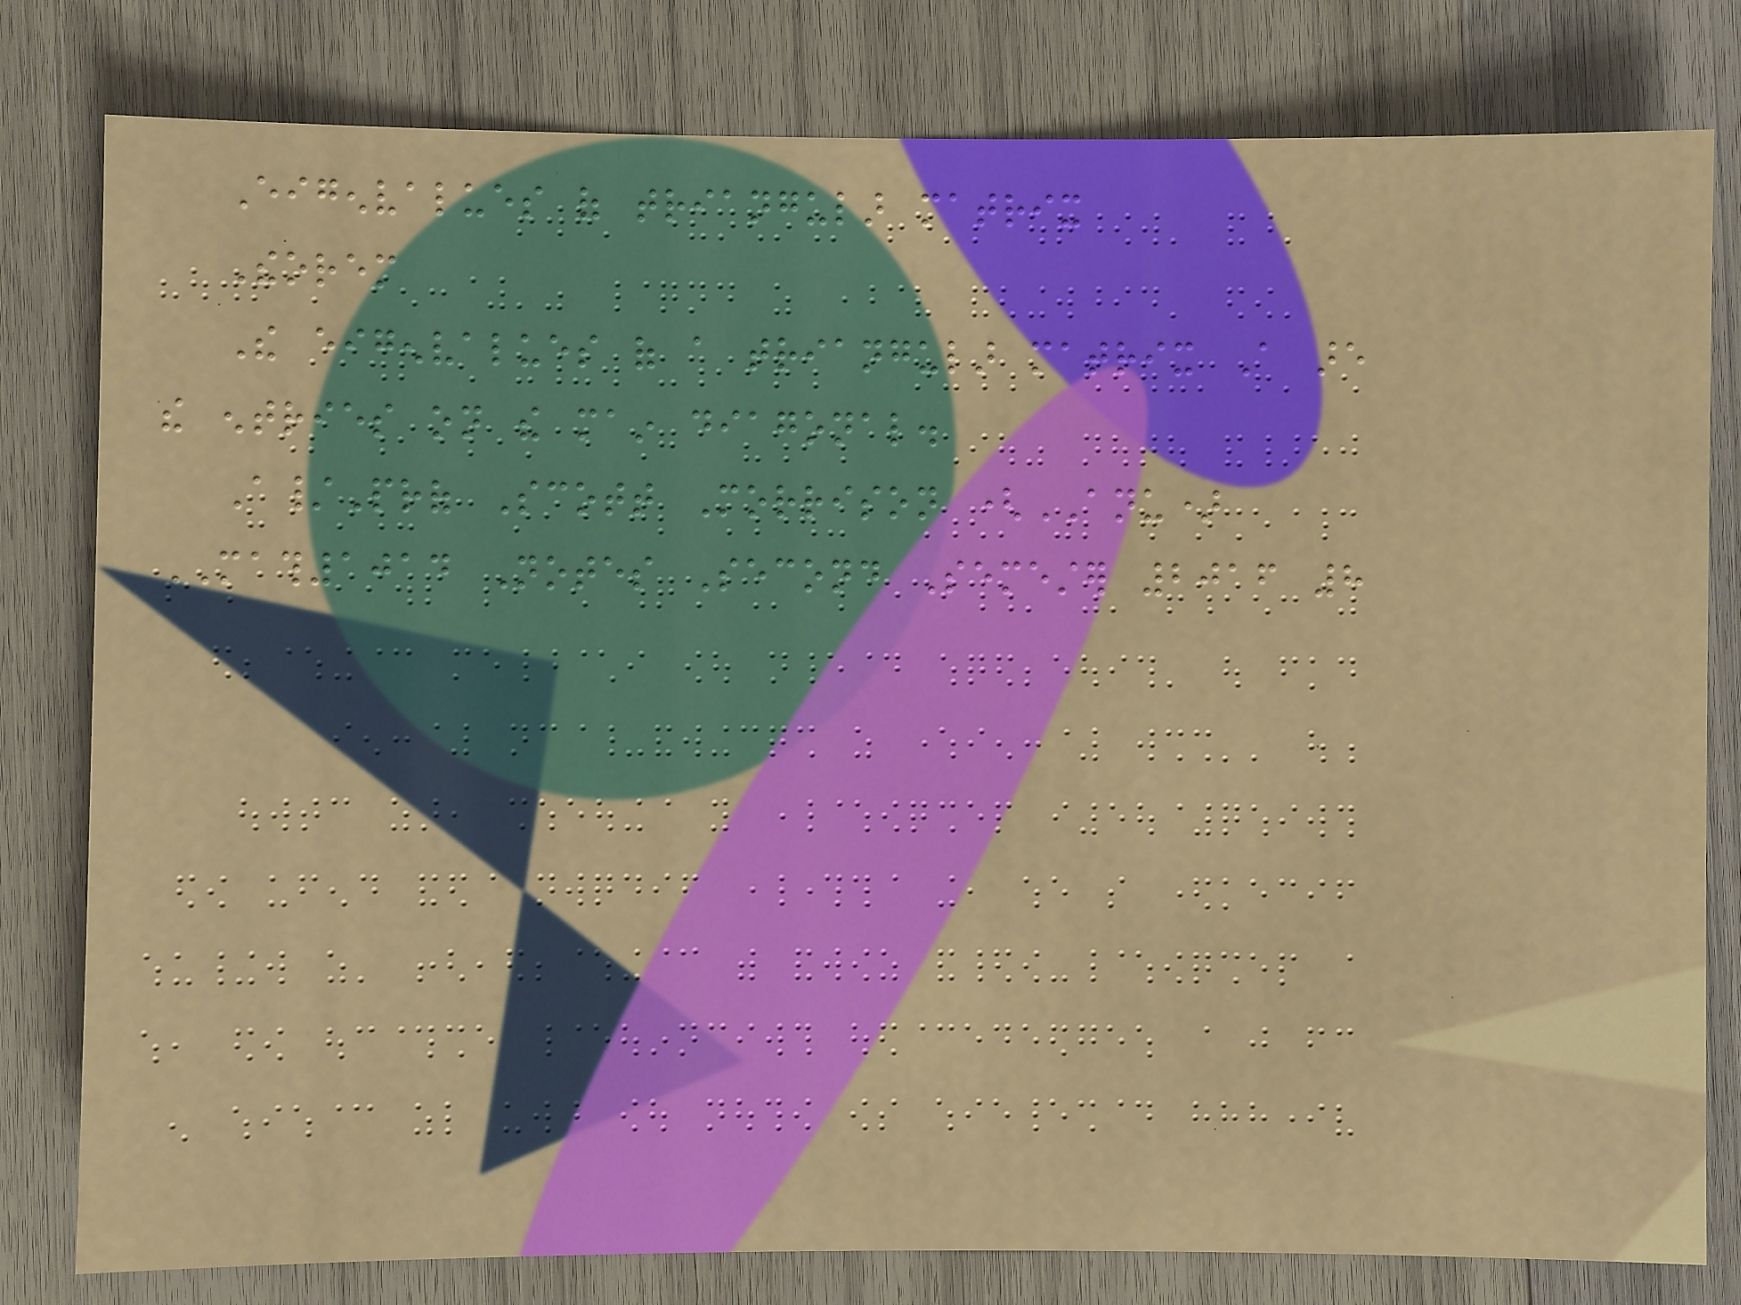Eigenvalues of triangular matrix
Theorem
The eigenvalues of a triangular matrix A are
the entries on the main diagonal.
A/Prof Scott Morrison (ANU)
MATH1014 Notes Second Semester 2016 8
